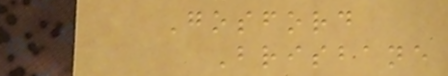Gosford
Brisbane
